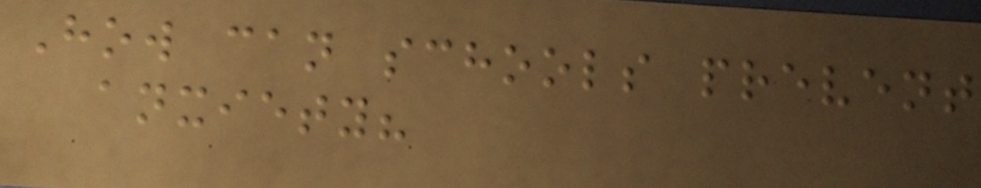How can schools prevent
anxiety?
